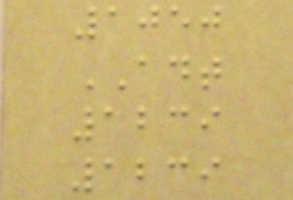1050
ADT
1239
1239
